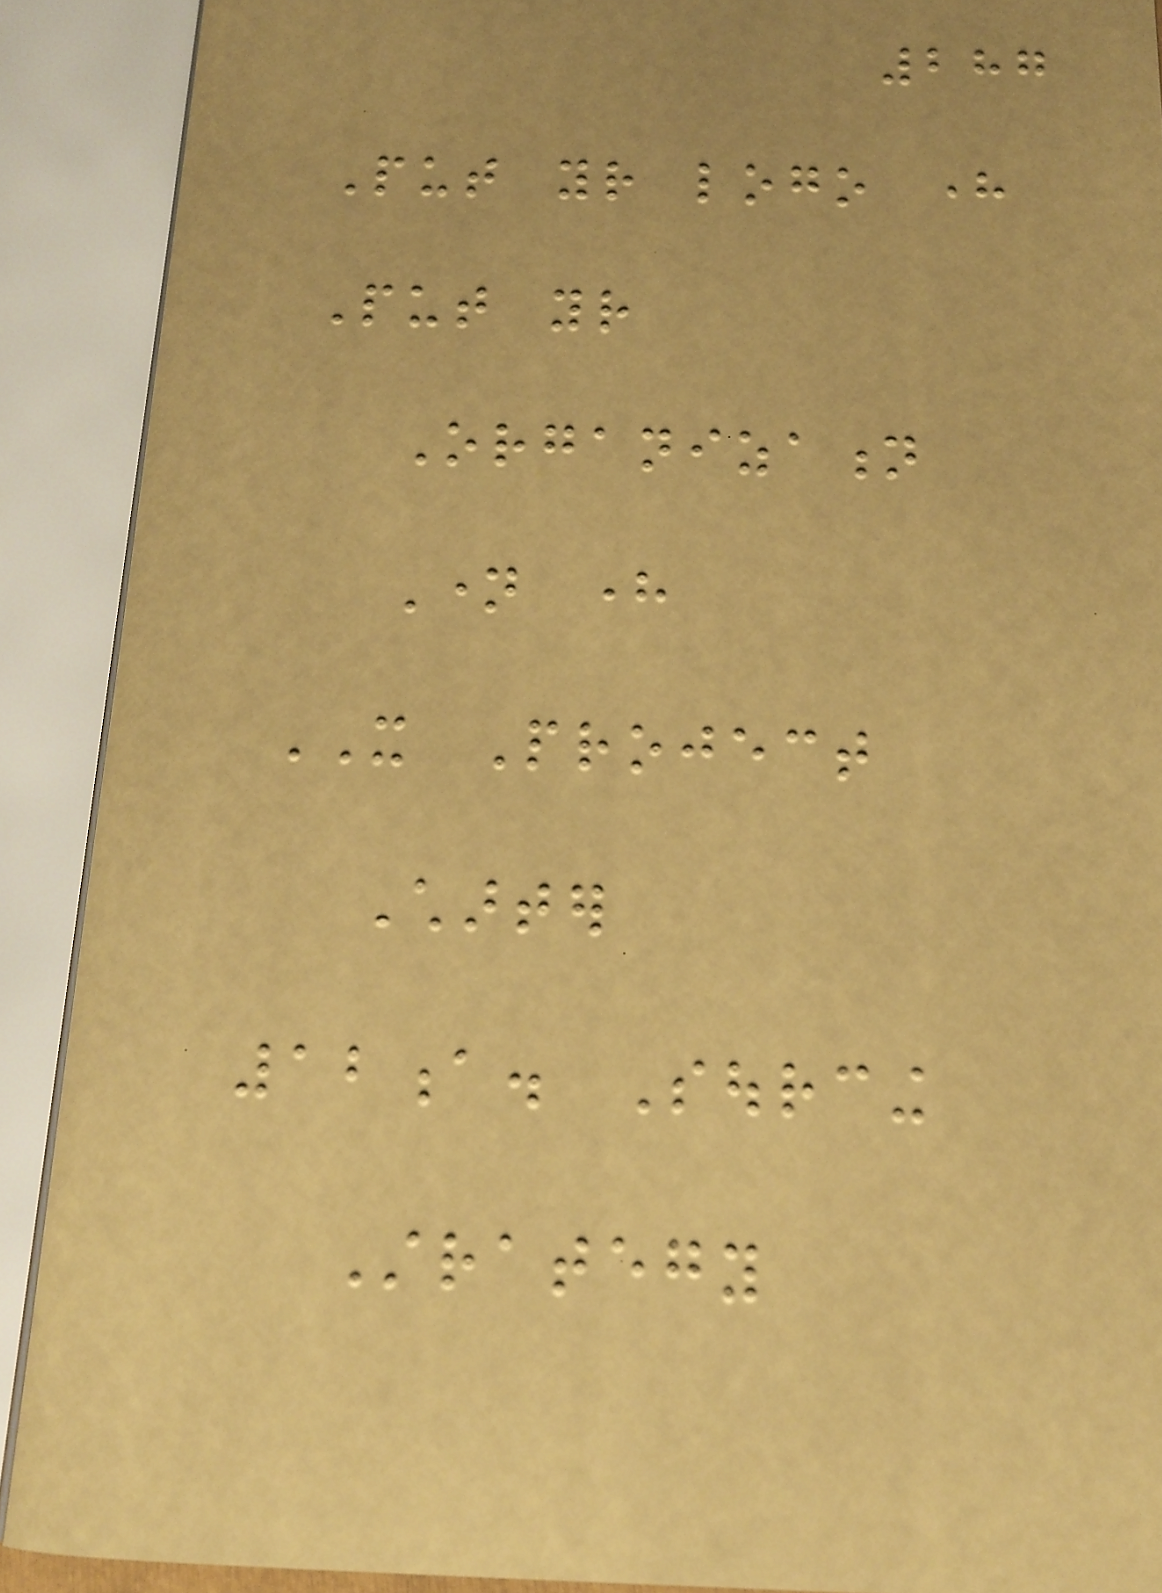287
Put your logo here
Put your
Organization
Name here
IT Project
Charter
12a. Sourcing
Strategy
